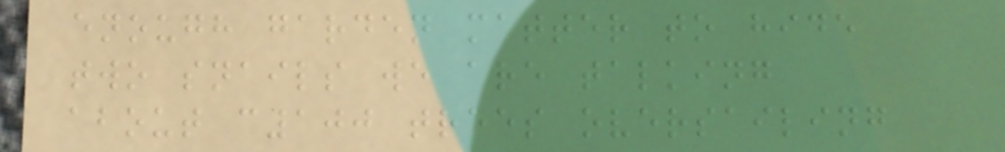enough garden matter to hide
two snails we are talking
about c100 trees oversailing
